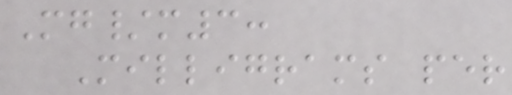Mg/m3:
Milligrams per
